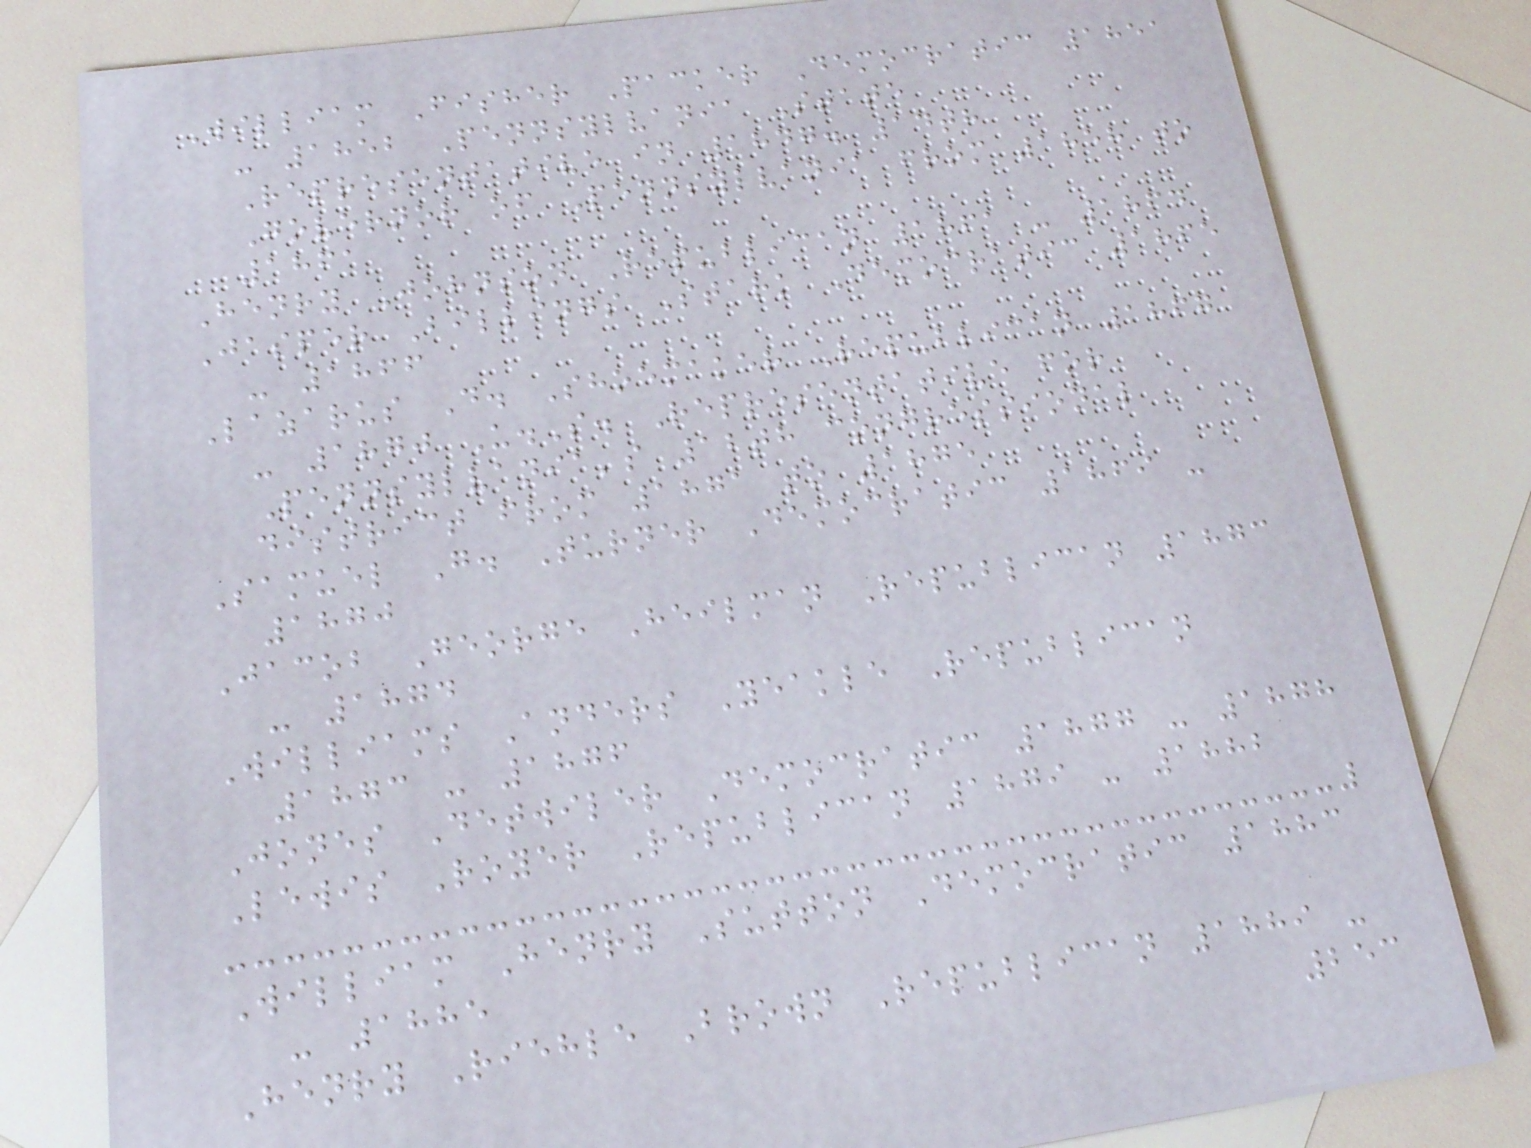William Fisher Packer Democratic 1851
- 1852 Pennsylvania State
Representative in 1847. 14th
Governor of Pennsylvania from 1858 to
1861
Henry Johnson Republican 1861 - 1864
Jasper Billings Stark Democratic 1865
- 1866
Lazarus D. Shoemaker Republican 1867
- 1870 U.S. Representative for
Pennsylvania's 12th congressional
district from 1871 to 1875
Samuel G. Turner Democratic 1869 -
1870
Jacob George Heilman Republican 1873
- 1874
Williams Anders Yeakle Republican
1873 - 1876
Jones Detwiler Democratic 1877 - 1878
Lewis Royer Republican 1879 - 1882
William Henry Sutton Democratic 1883
- 1885
Henry Riehle Brown Republican 1889 -
253
